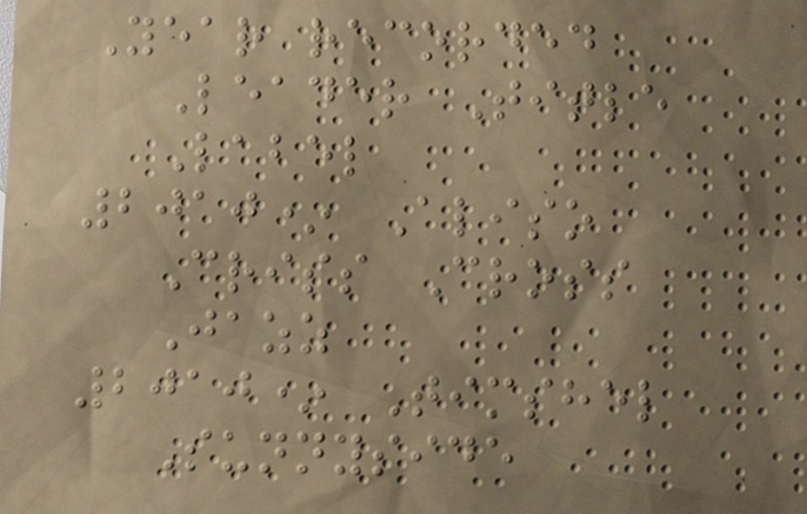Year recorded
Leader Title
Label
2010* Aliso
Criss Cross
Jazz
2010* Timshel
Sunnyside
